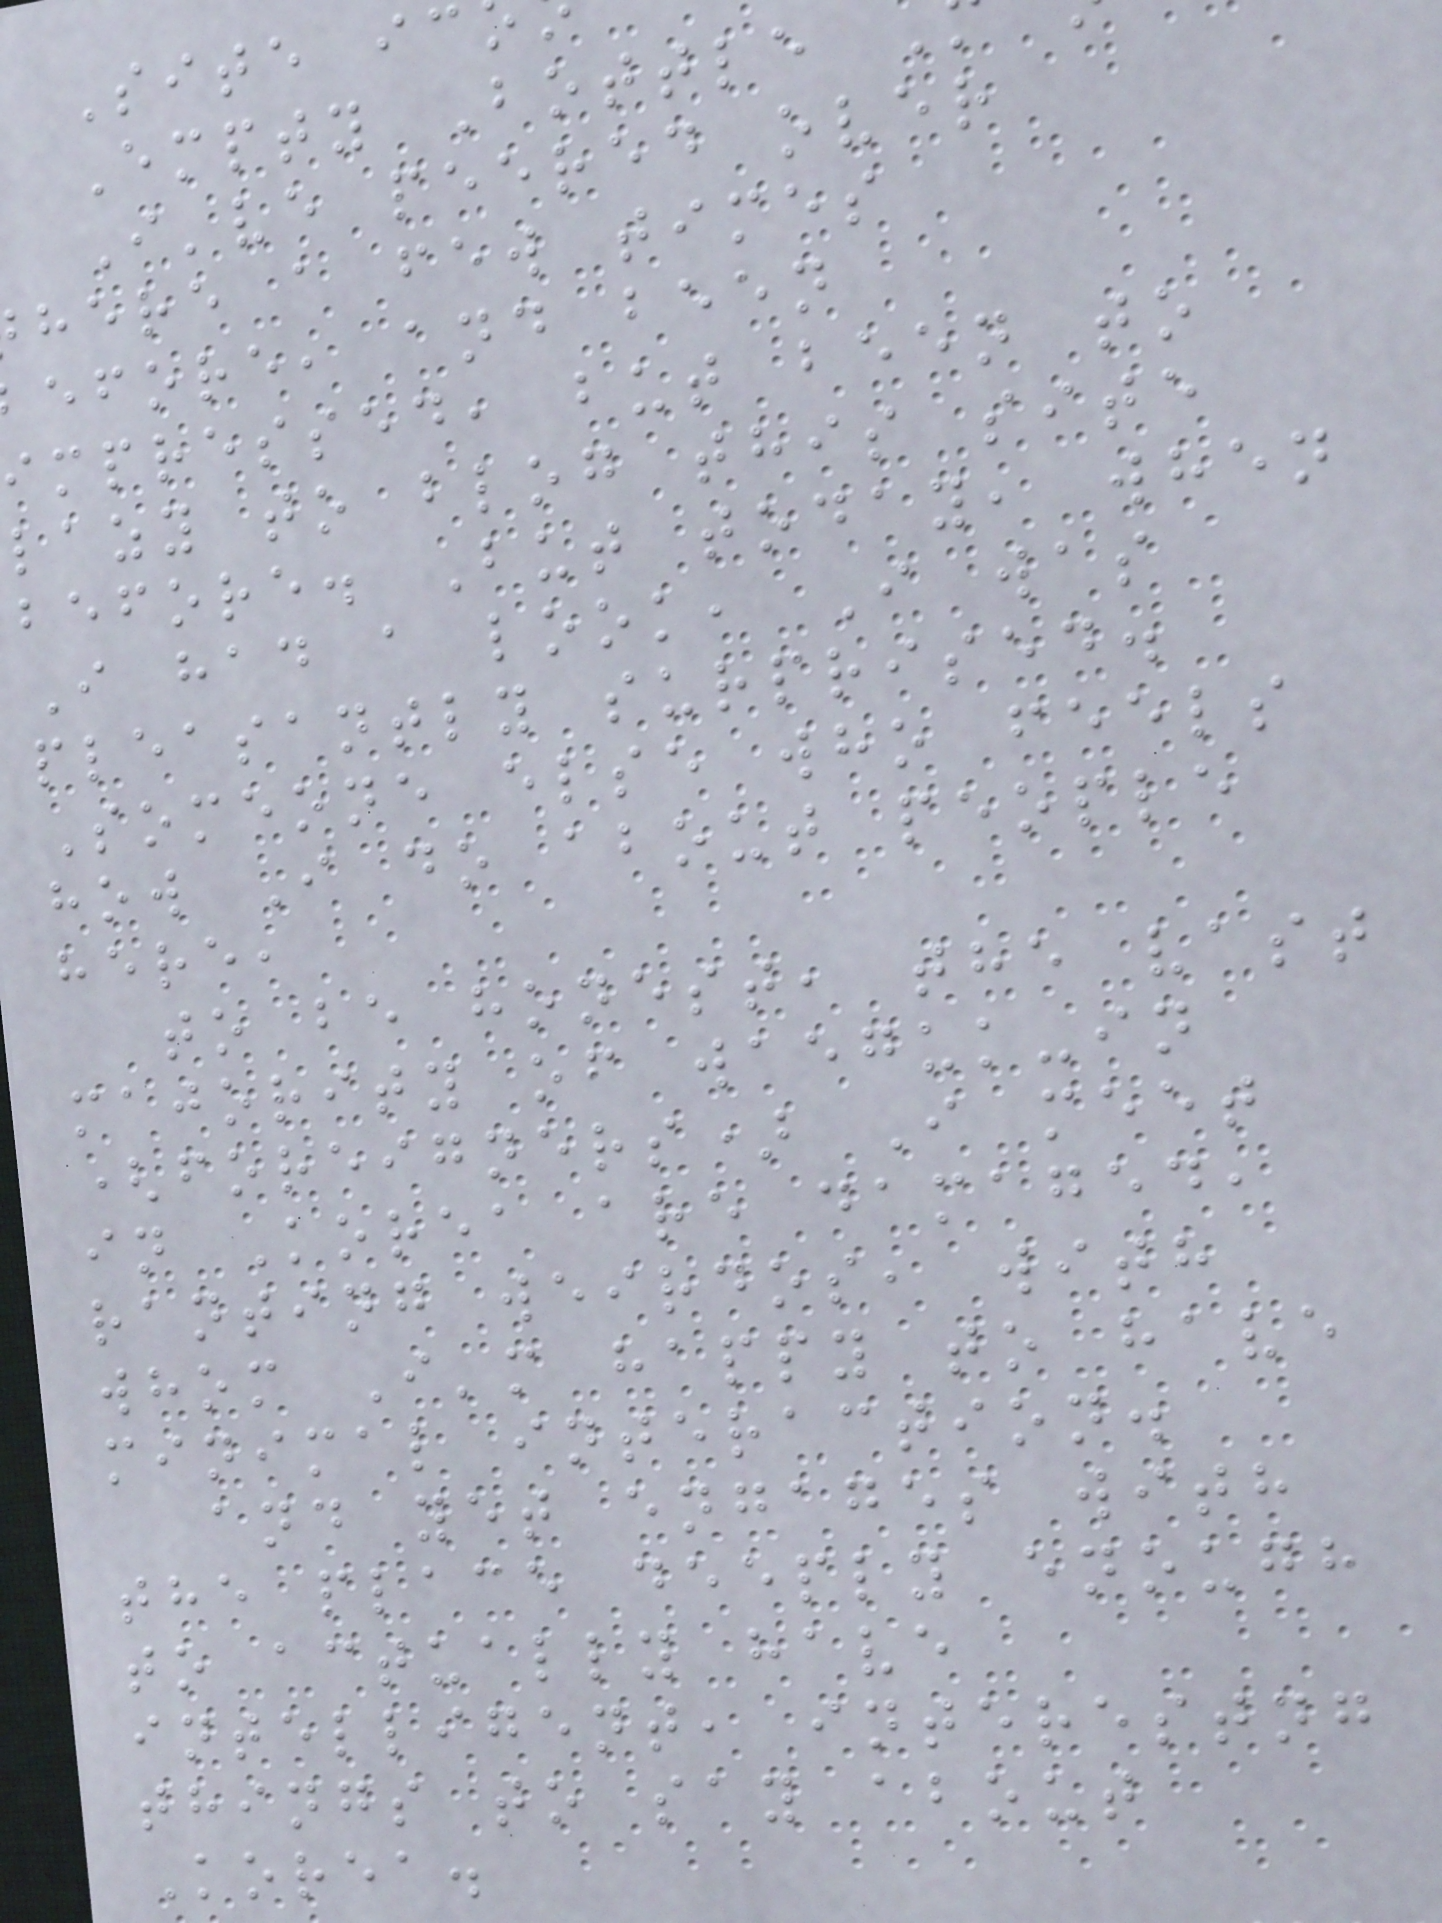Site ic
Empty Bottle
I've peered over
here a few times
efore, and been
impressed, but been to
lazy to blog this site
before. But today, when
I had a look, I was
pleasantly surprised.
Someone else who feels
how I do about people
here,
to be honest, the vast
majority of waeguk-in
(foreigners) I meet
in Korea are damaged,
ranting weirdos, with
whom I'm happy to have
minimal interaction.
and yet engages with
the place deeply enough
to actually have
intelligent, interestng
things to say about
Korea.
